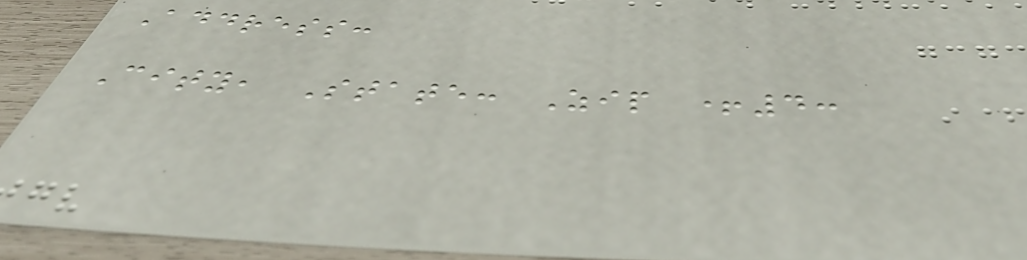Address:
City, State: Zip +4:
